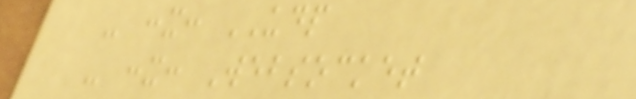- :x: UDP
- :x: Websocket
